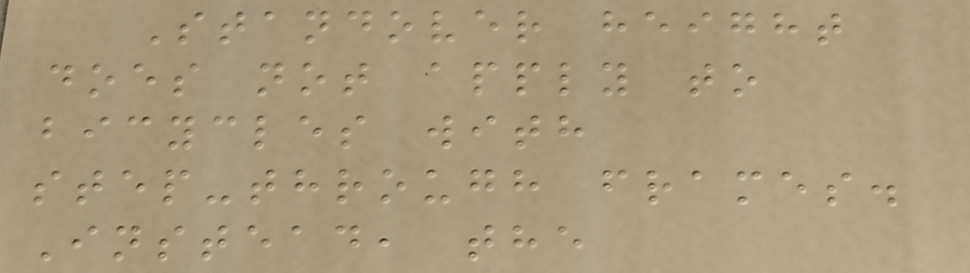Standover height
does not apply to
bicycles with
step-through frames.
Instead, the
